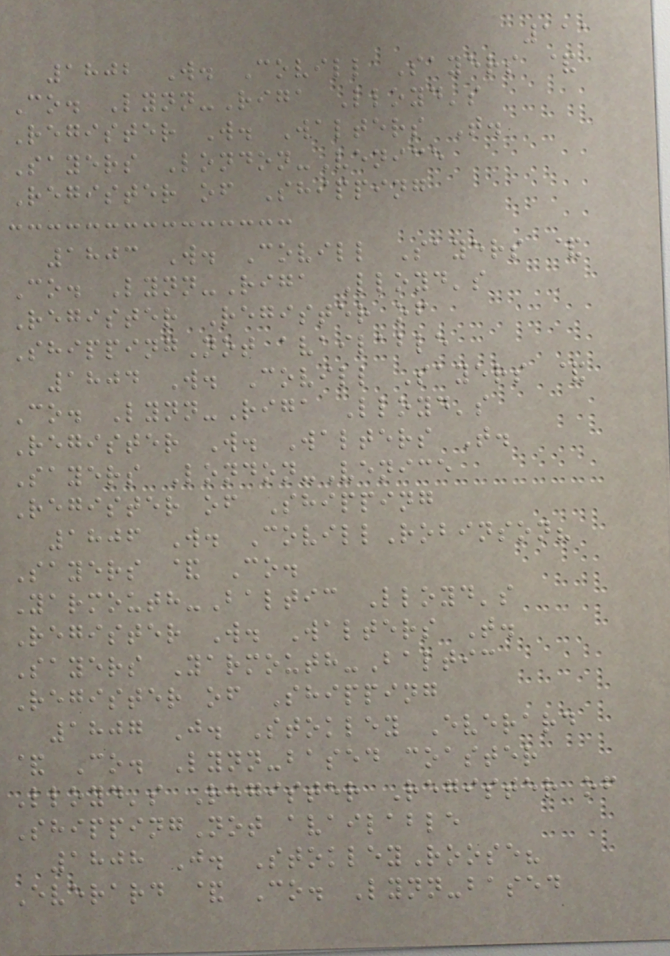111
1802 W. Covill Sayers &
Co. Lynn-Riga Lloyd's
Register W. Walters T.
Sayers London-Venice
Register of Shipping
1803 W. Covill Sayers &
Co. Lynn-Riga Lloyd's
Register Register of
ShippingNot available
1804 W. Covill Sayers &
Co. Lynn-Riga Lloyd's
Register W. Walters T.
Sayers London-Venice
Register of Shipping
1806 W. CovillRobinson?
Sayers & Co.
Yarmouth-Baltic Lloyd's
Register W. Walters T.
Sayers Yarmouth-Baltic
Register of Shipping
1807 J. Stokley Everard
& Co. Lynn-based coaster
Lloyd's Register Register of
ShippingNot available
1808 J. StokleyRoose?
Everard & Co. Lynn-based
